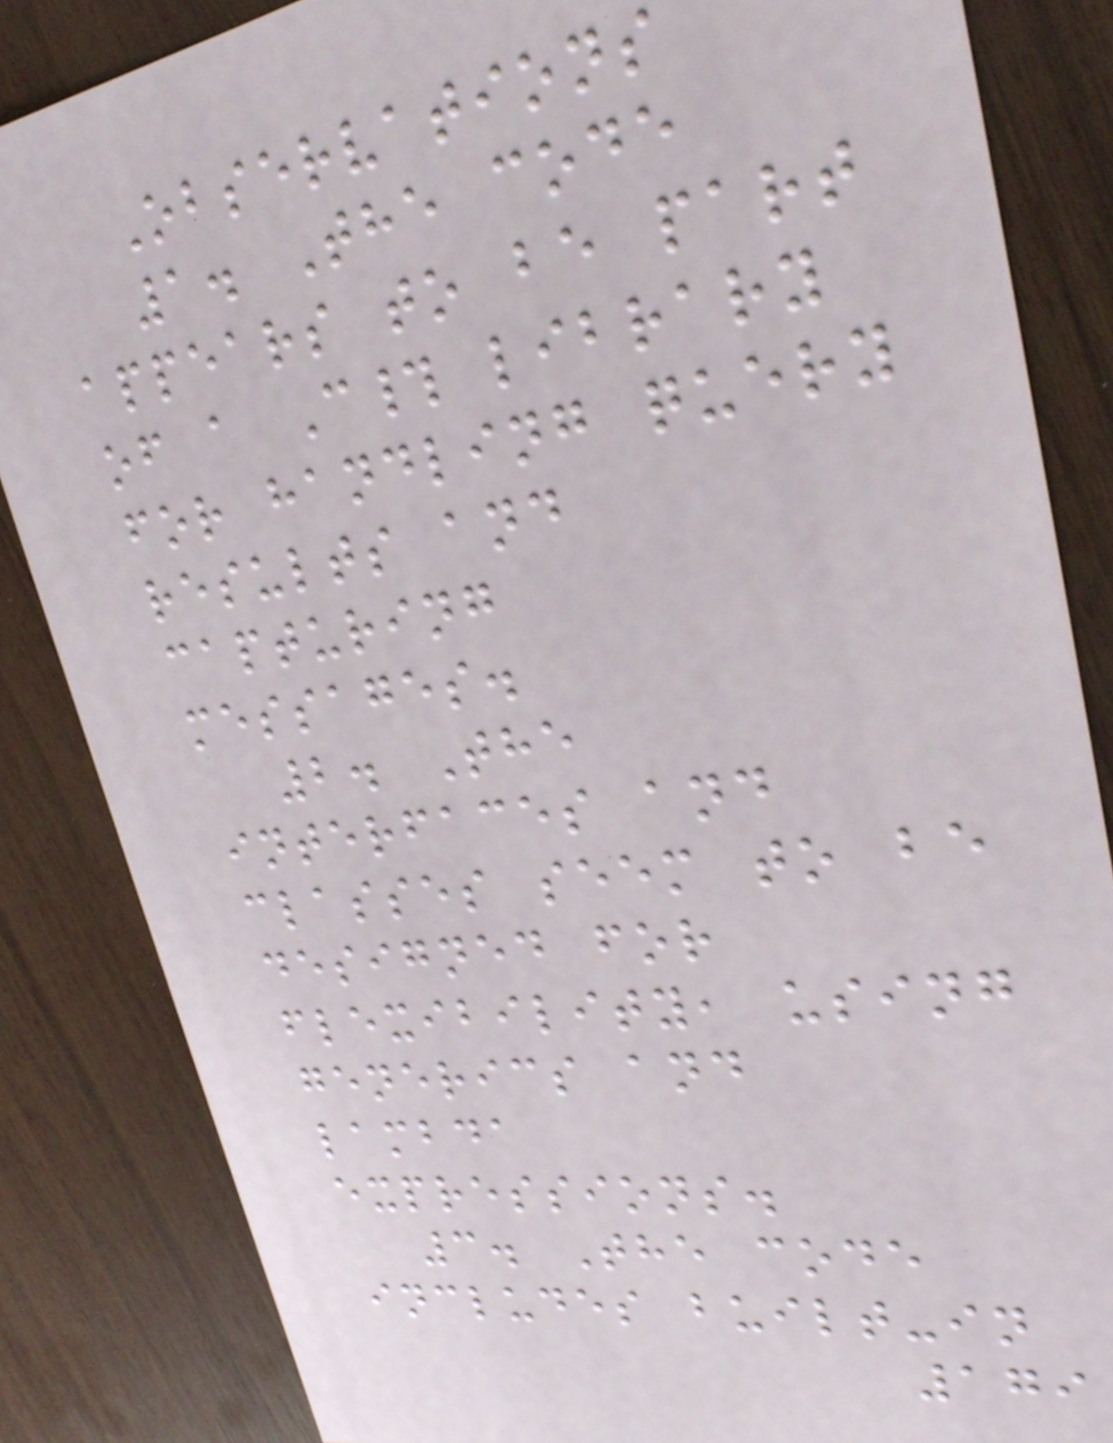Observations
1. The code
appears to be part
of a C# library
for handling query
results and
capturing
messages.
2. The
interfaces and
classes seem to be
designed for
flexibility, using
generics and
lambda
expressions.
3. The code
includes built-in
179
